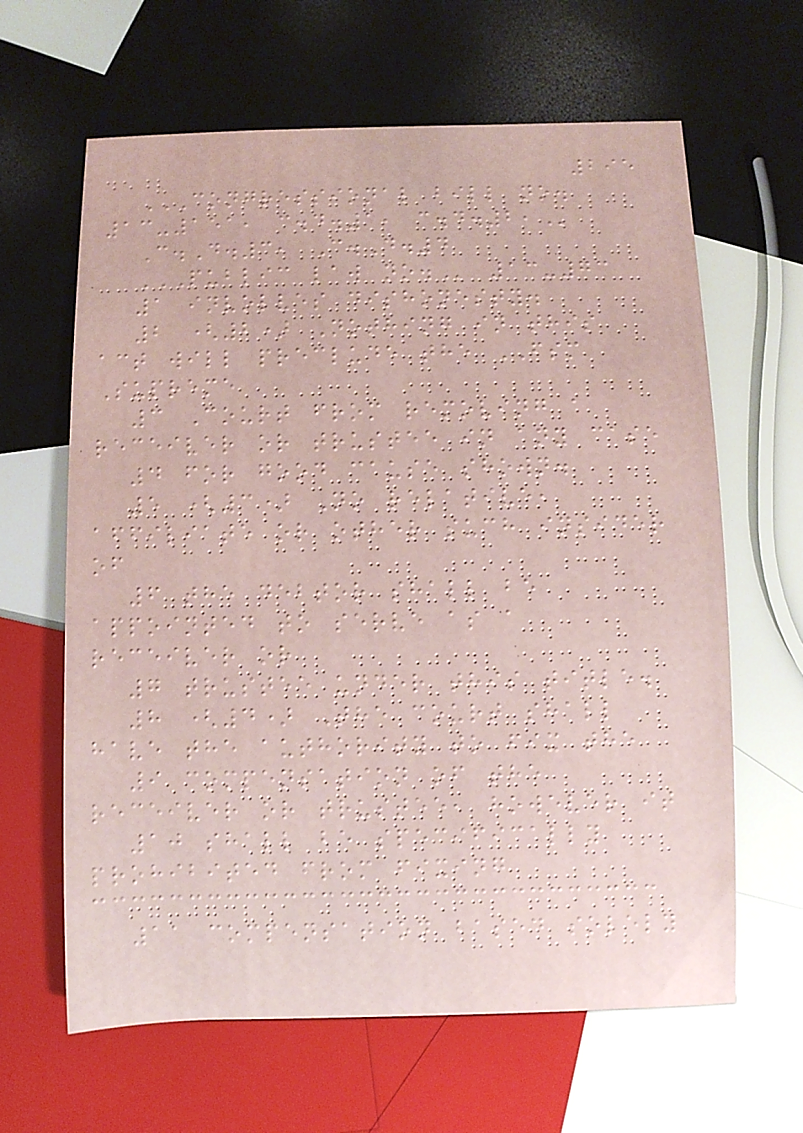295
CONGRESSIONAL BILL NO.
13-151, C.D.1, C.D.2,
C.D.3, C.D.4
PUBLIC LAW NO. 13-73
1 involves dishonesty.
2 (2) Nothing in this
act will preclude the FSM
Supreme
3 Court from removing a
receiver or trustee in any case
4 for good cause shown.
5 (3) No relative,
affiliate or other such insider
of
6 the debtor shall be
appointed to serve as a
receiver or
7 trustee under this title.
8 (4) The court shall
have the authority to fix the
9 compensation of the
receiver or trustee, however it
10 shall be specifically
prohibited from fixing
11 compensation based solely
